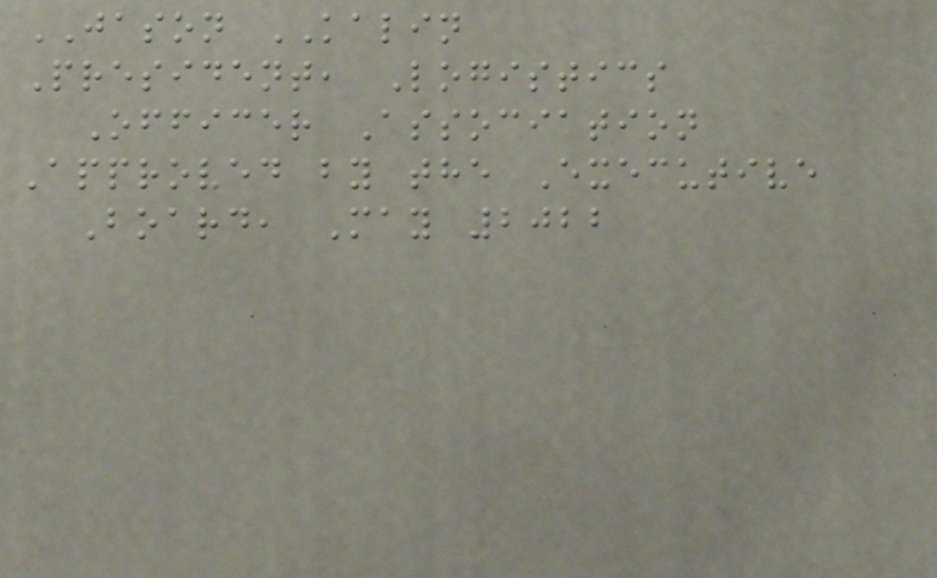JASON KALIN
President, Logistics
Officer Association
Approved by the Executive
Board, May 2022
